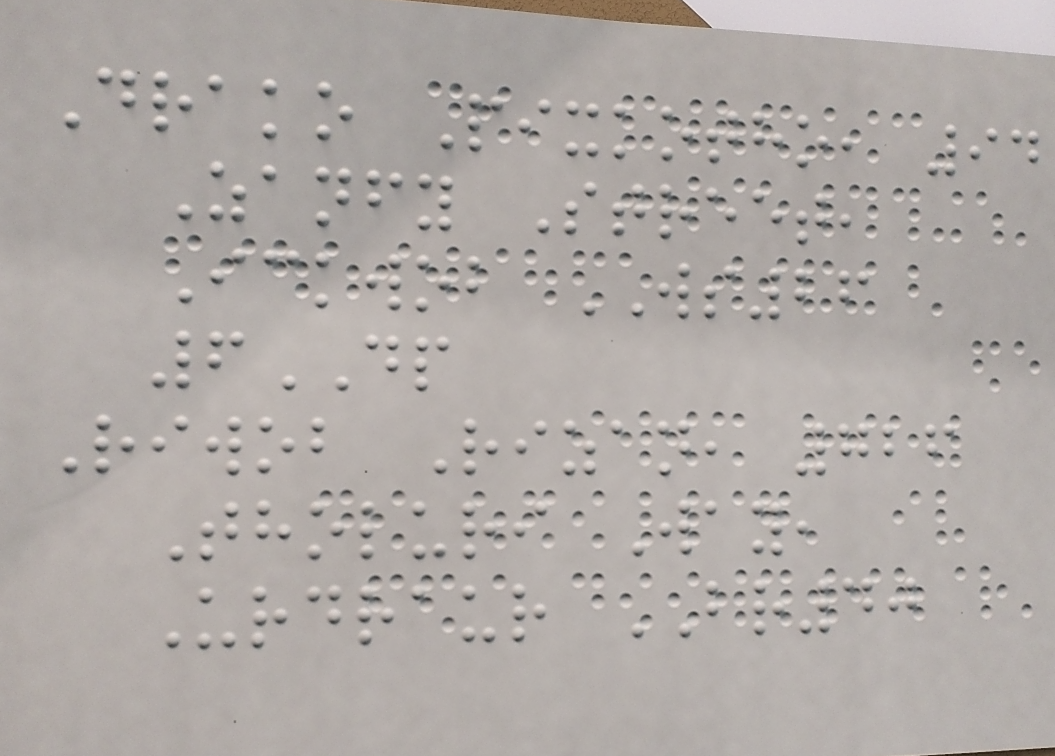Drako Pixkotho, 94
Zanfy Street,
Ickwob WS26
6DP
Riwob Rizan, 726
Tholuri Way,
Urdraur BR40
